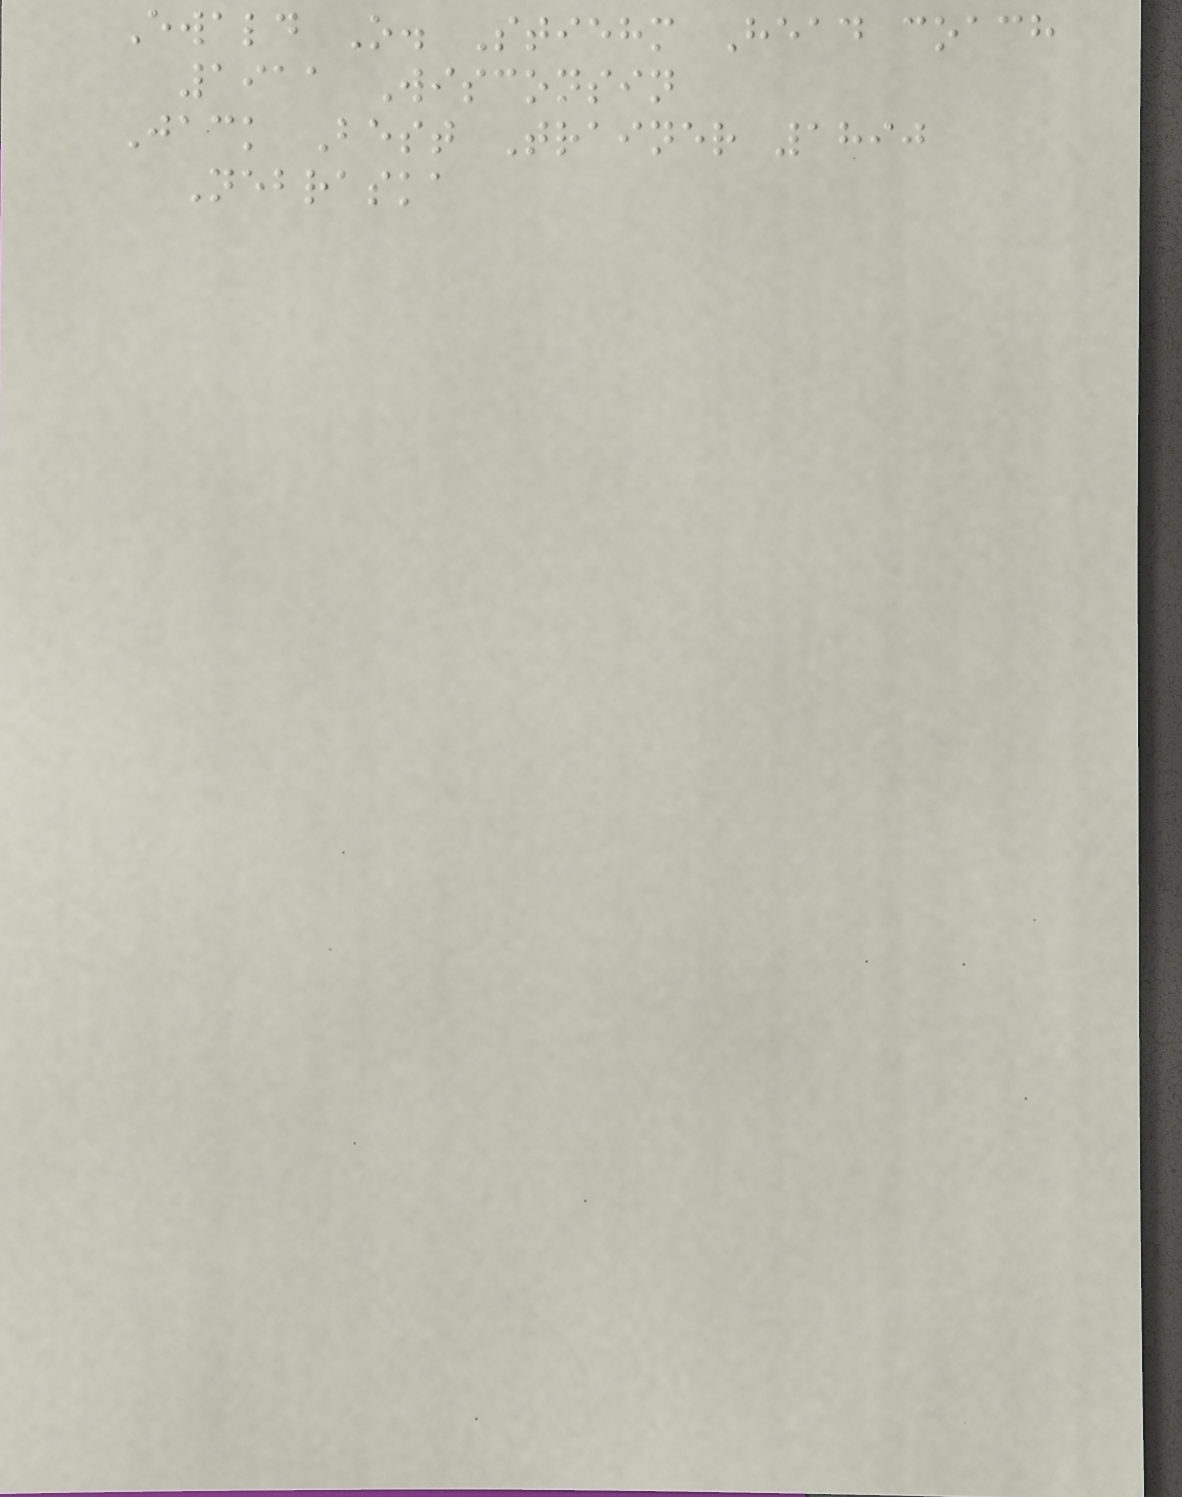Ewald O. Stiehm Head coach
1911 Wisconsin
Jack Best Trainer 1890
Nebraska
